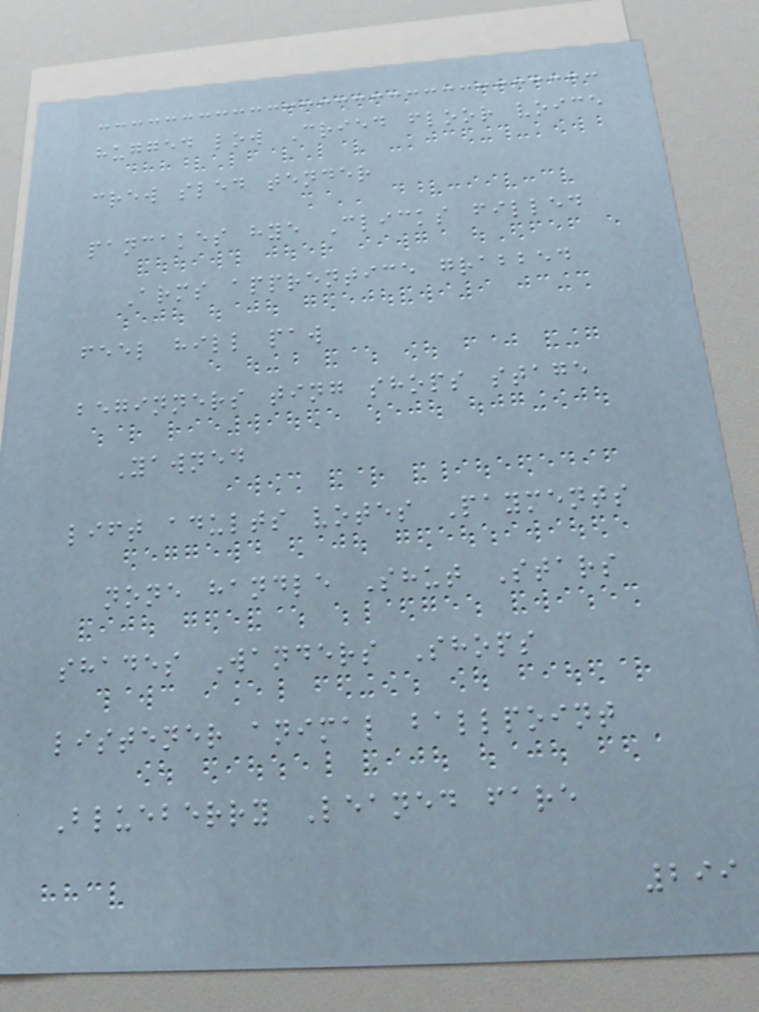hugged low Cried floor voice
crew sled tender
pancakes hye Clicks filled
Arms apprentice grabbed
feel hill paw
beginners ting shops stage
Yawned
lift adults votes Payments
none handle Shut Stars
shades Wanders Shops
listener animal ballpoint
Blueberry Leaned fare
299
